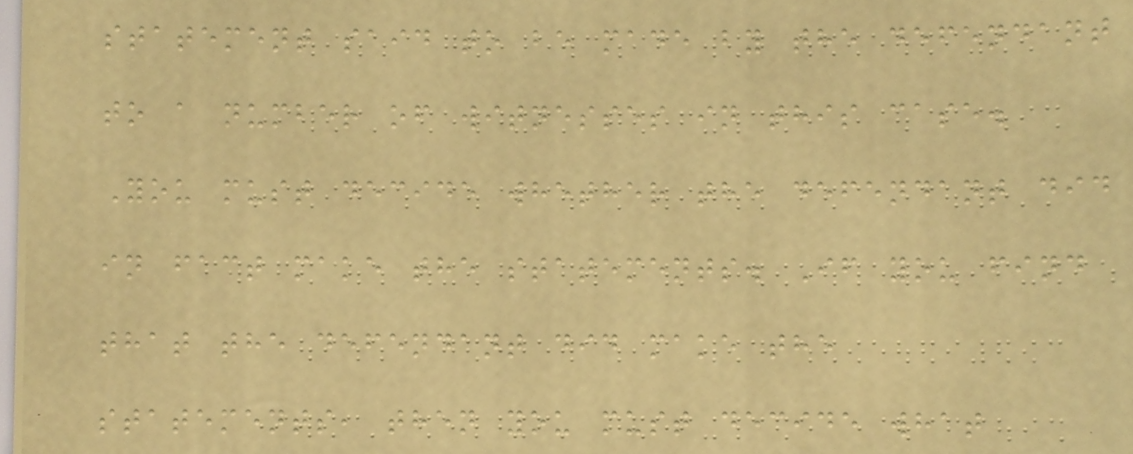statement said to be made by the defendant
to a number of witnesses in this case.
You must decide whether the defendant did
in fact make the statements. If you find
that the defendant did make the
statements, then you must decide what
